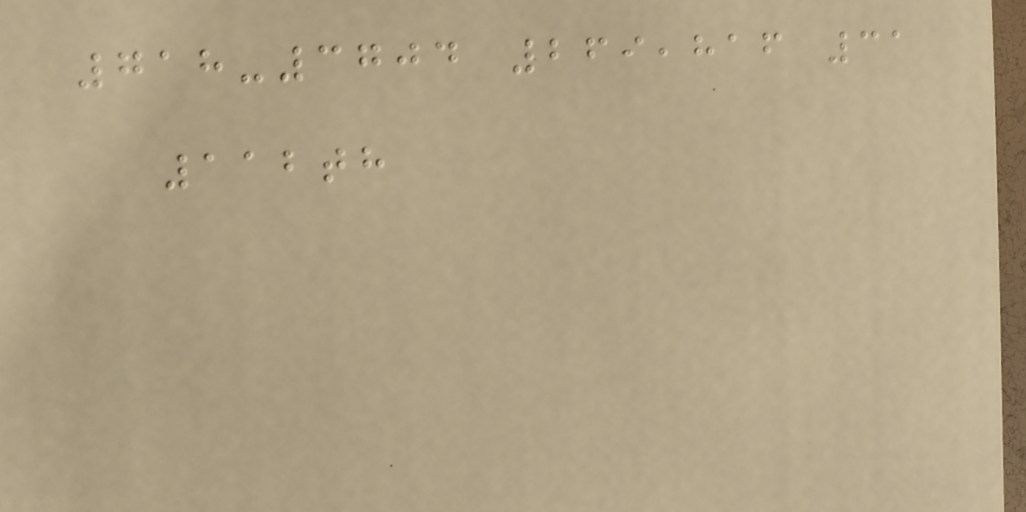718-3704 269,816 31
112th
